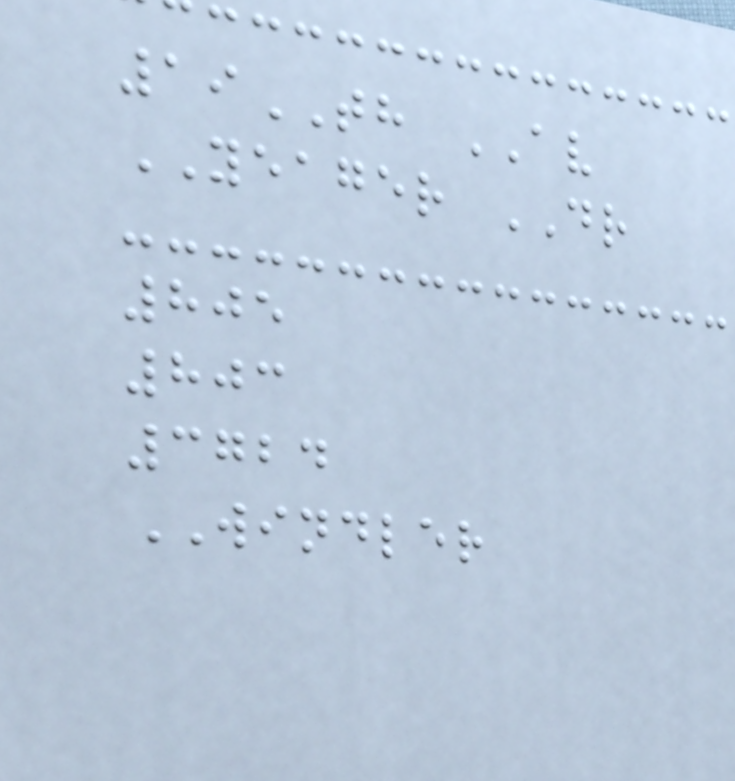19TH AV
YEAGER DR
805
803
3724
WINDLER
